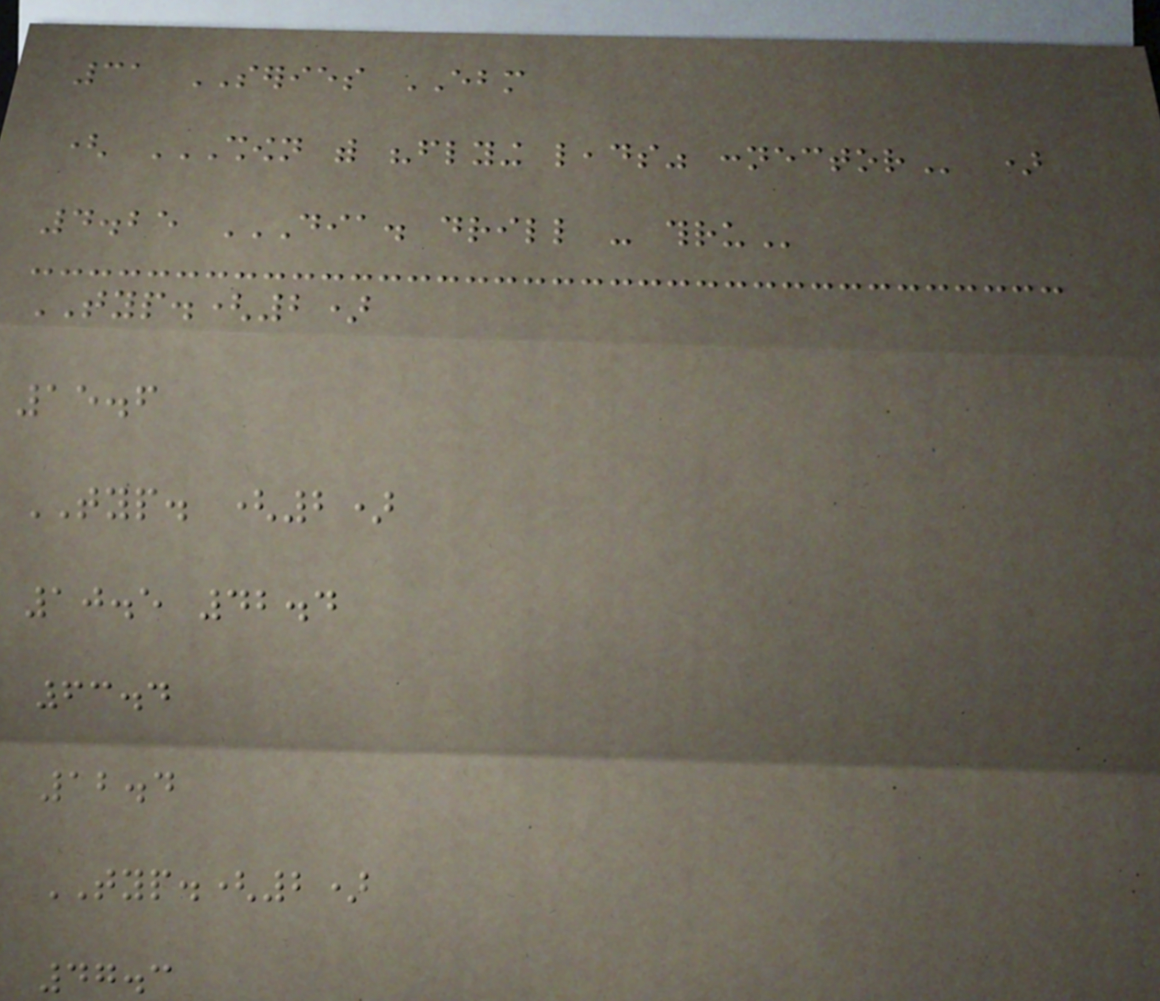31 SERIES EBM
( SHOWN WITH "FLYING LEADS" CONNECTOR )
4.25 DIA. DRILL - THRU
TYP.(2)
15.6
TYP. (2)
10.5 42.4
63.4
12.4
TYP.(2)
47.3
